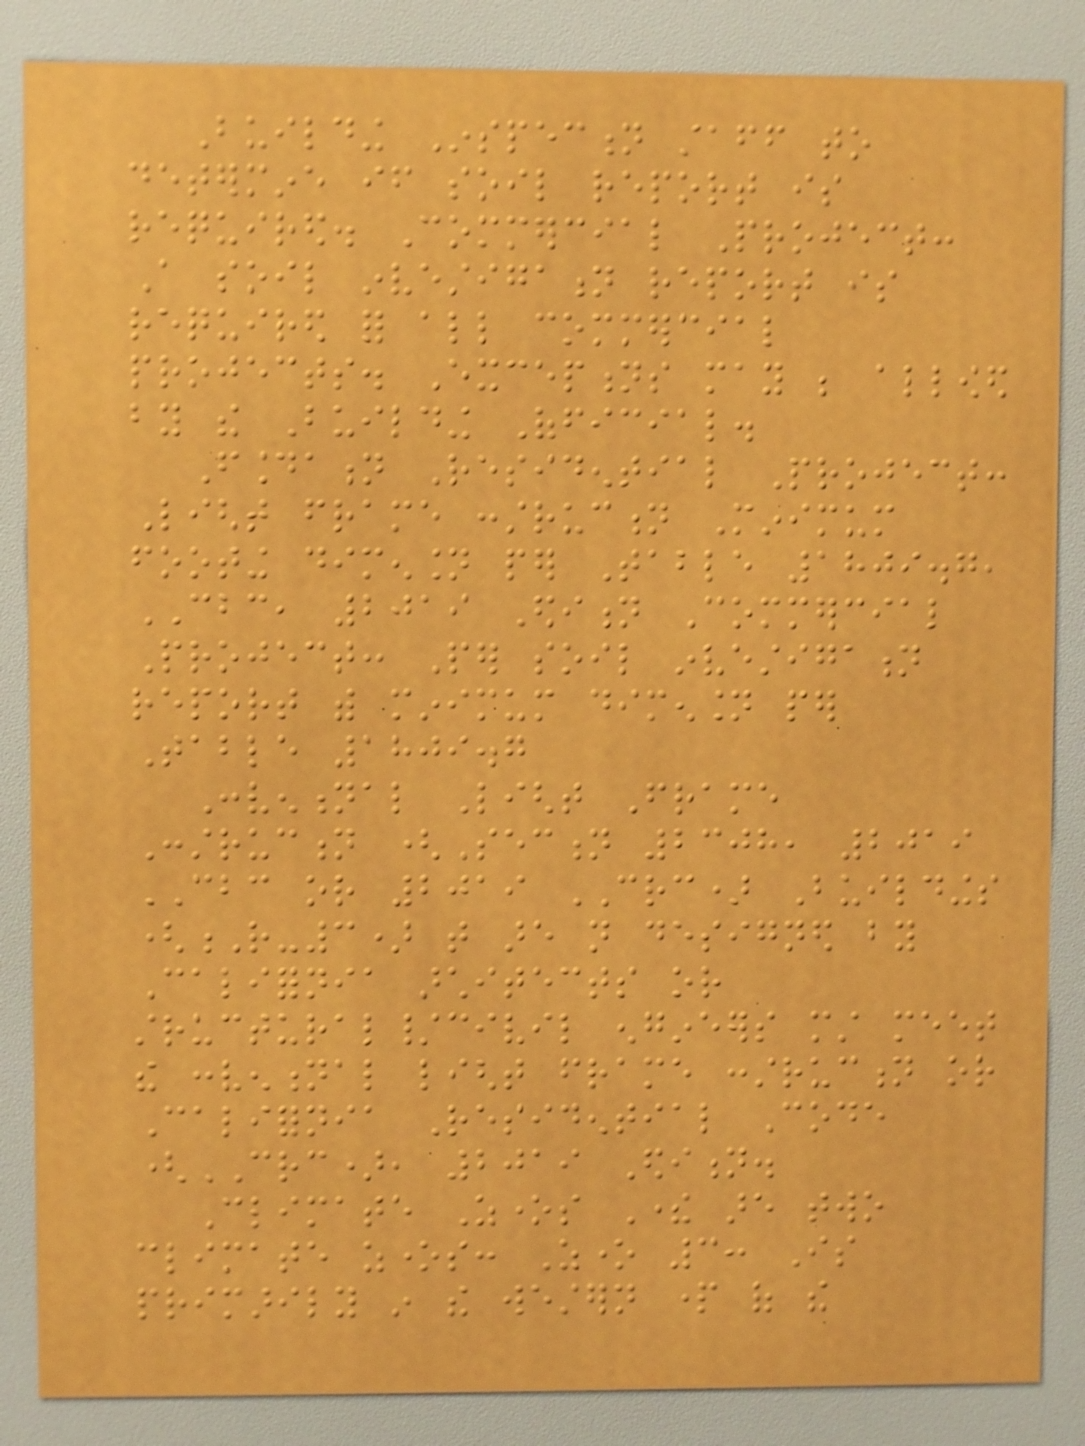Building Inspection staff to
determine if soil report is
required. Commercial Project:
A soil investigation report is
required for all commercial
projects. Exceptions may be allowed
by the Building Official.
Foundation Residential Project:
Light frame construction Minimum
footing dimension per Table 1809.7,
CBC, 2019 Edition Commercial
Project: Per soil investigation
report with minimum dimension per
Table 1809.7
Conventional Light Frame
Construction (Section 2308, 2019
CBC or 2019 CRC) Buildings
(R-3) that are not designed by
California architects or
structural/civil engineers must meet
the conventional light frame construction or
California Residential Code
(CRC), 2019 Edition.
Climate Zones There are two
climate zones: Zone 3: Is
primarily in the western part of the
